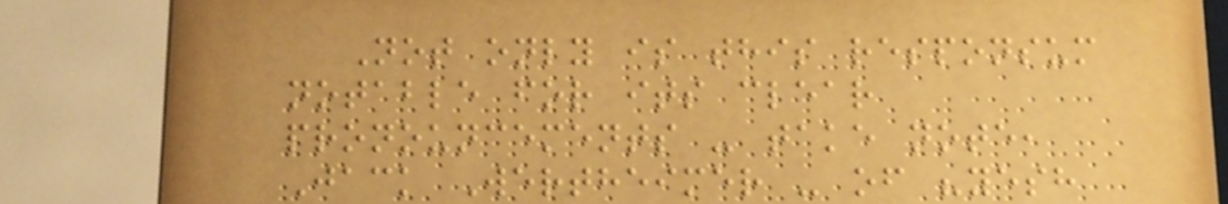Not only is this responsum
notable for its clear
pronouncements - take note,
Jack Wertheimer - of "yesh
